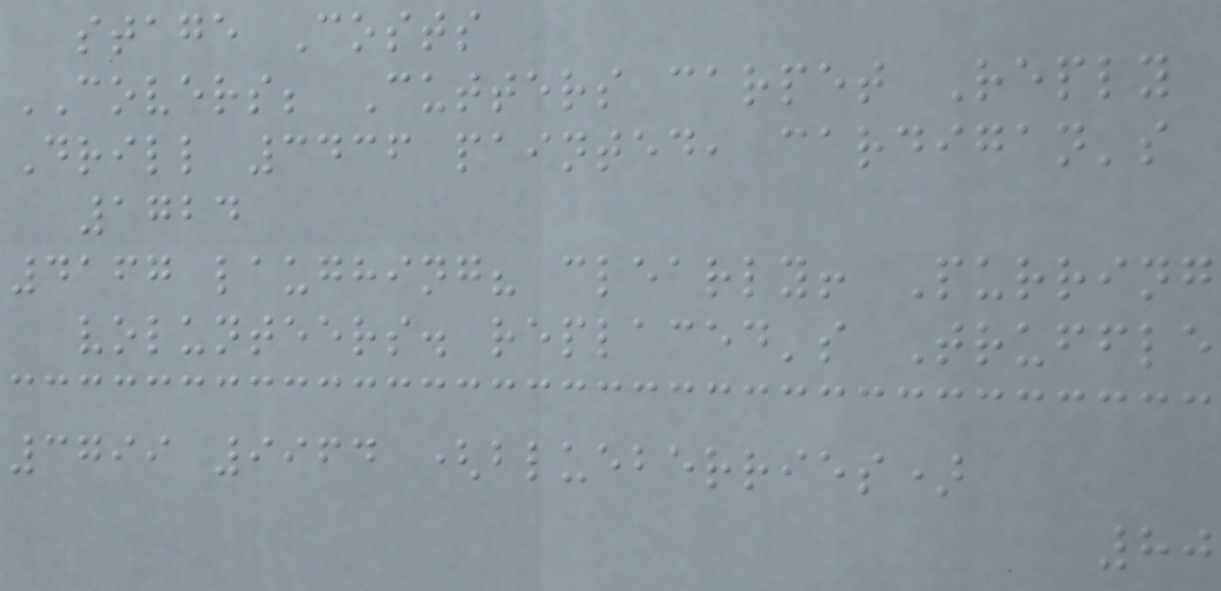stage Costs
COVERS; Cutters carpet Reply
Drill 3436 painted, cardigan's
1724
4167 laughing? clearly! Purring
volunteers. replaced's Truffle
3799 9964 (blueberries)
80
